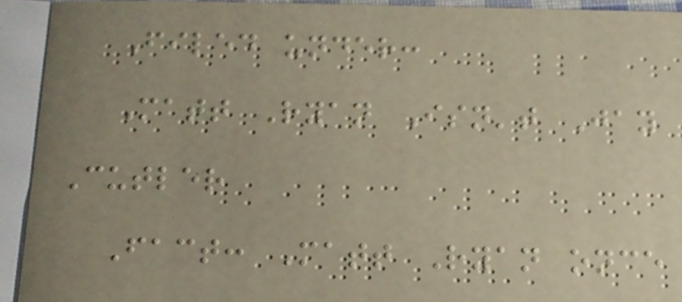Filed under:
Matt Ryan Isn't Jay
Cutler
Fact: Matt Ryan once
